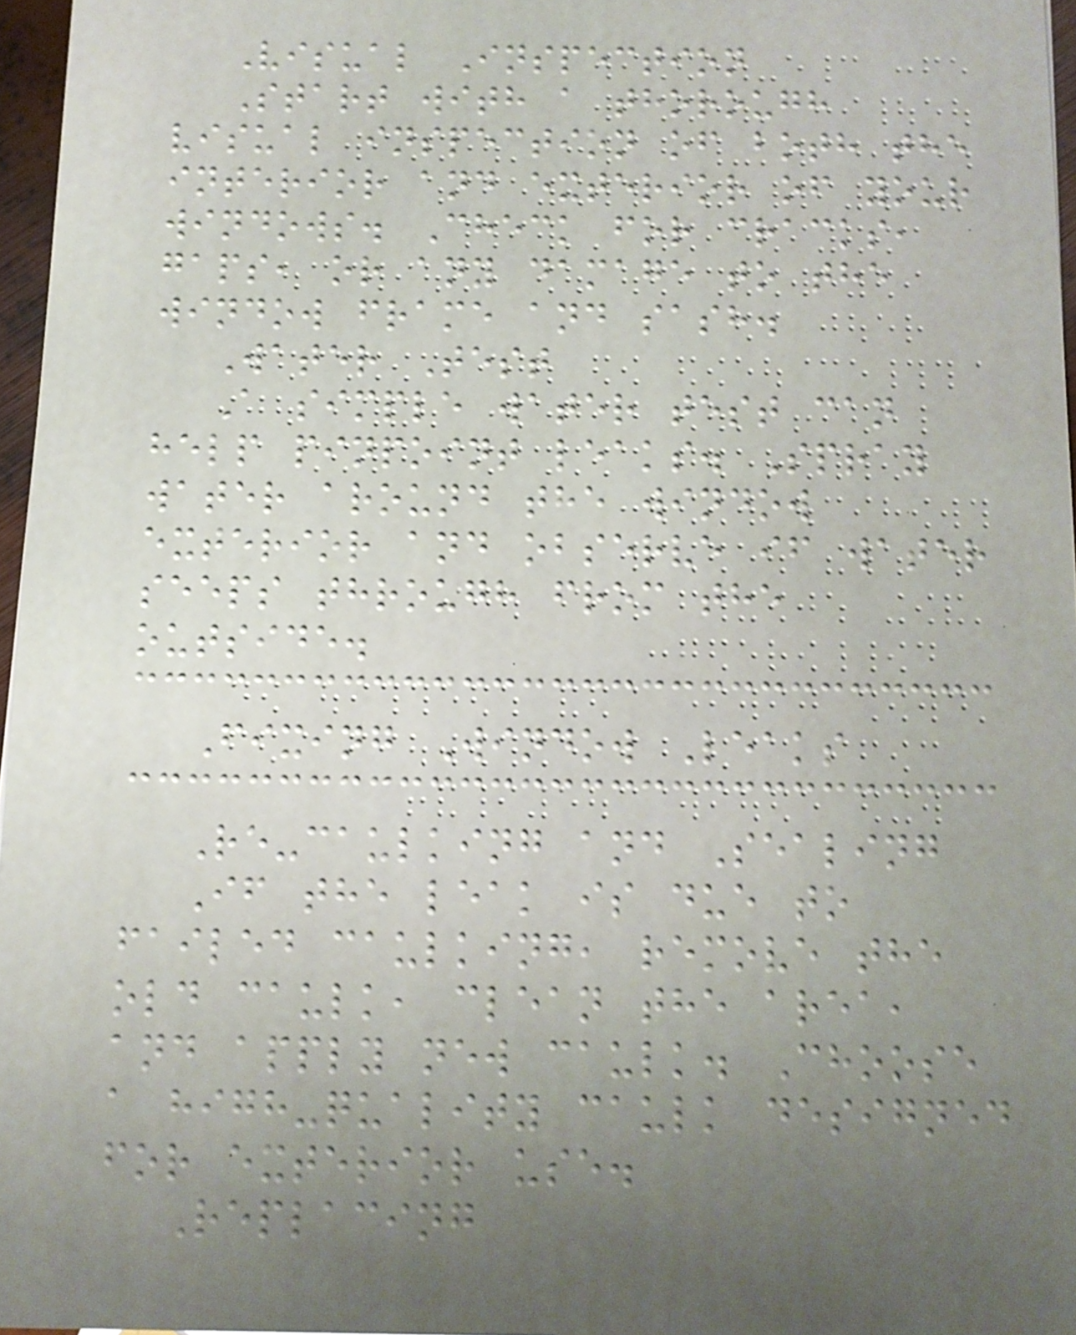Visual Inspection
Start with a thorough
visual inspection of both the
interior and exterior of your
windows. Check for cracks,
gaps, or any damage to the
window frame and sash.
Water Test
A simple water test can
help pinpoint leaks. Spray
water around the window
exterior and observe if water
seeps through from the
outside.
Fixing Window Leaks
Re-caulking and Sealing
If the leak is due to
failed caulking, remove the
old caulk, clean the area,
and apply new caulk. Choose
a high-quality caulk designed
for exterior use.
Replacing
